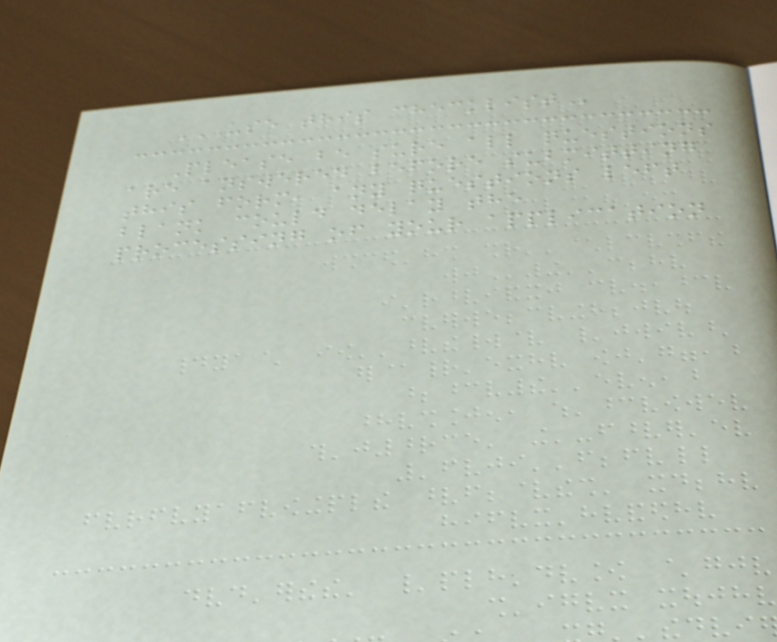USE THIS CHECKLIST
Please be sure all questions
are answered before submitting
this form, any questions left
blank could delay the
processing of your application
